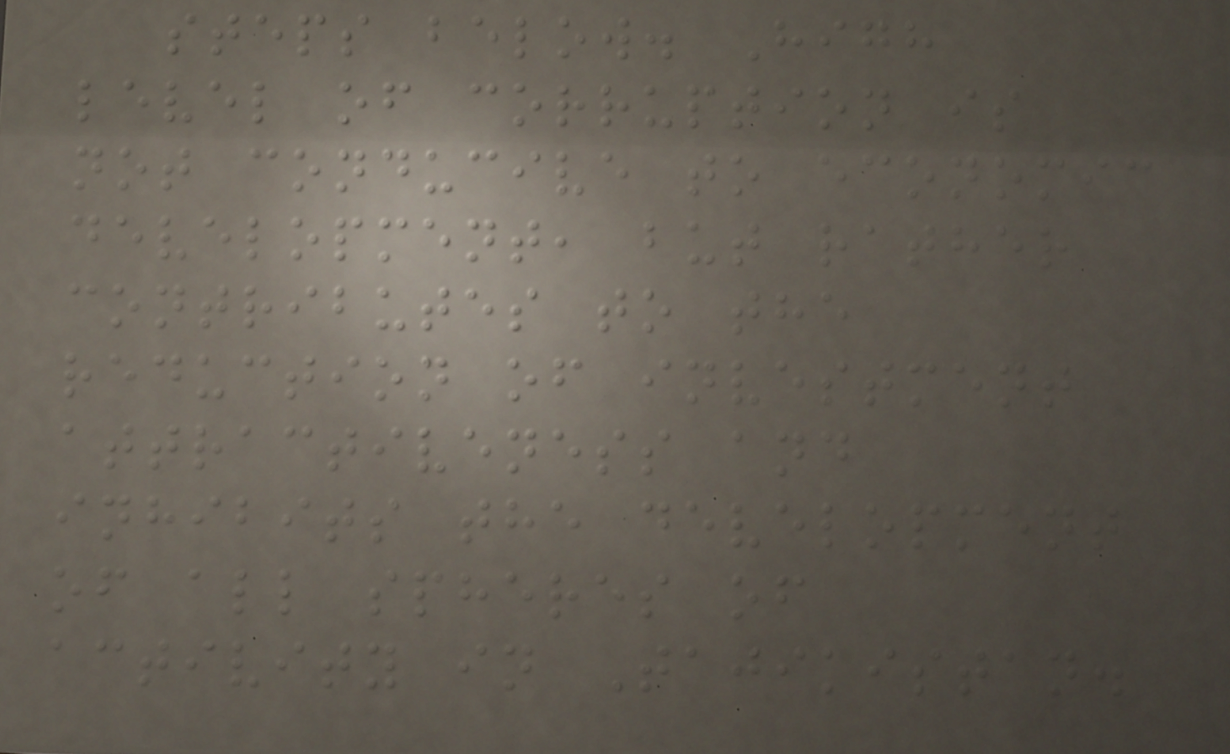steps below. High
level of corruption is
not conducive to economic
development, but rather
contributes to the
reduction of investment
attractiveness and
inhibits the development
of all spheres of
activity in Tajikistan.
